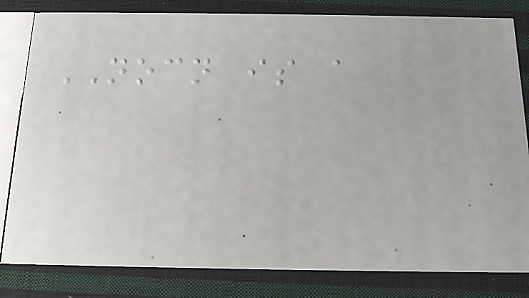NOCN is a
